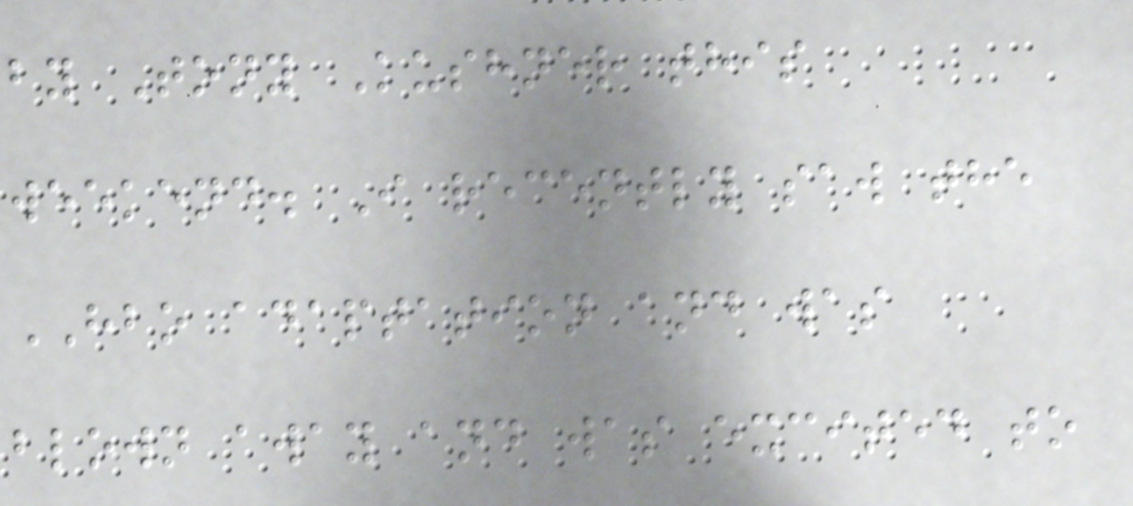by Tony Kushner this
weekend. I recently saw the
HBO adaptation and was
blown away and was excited to
